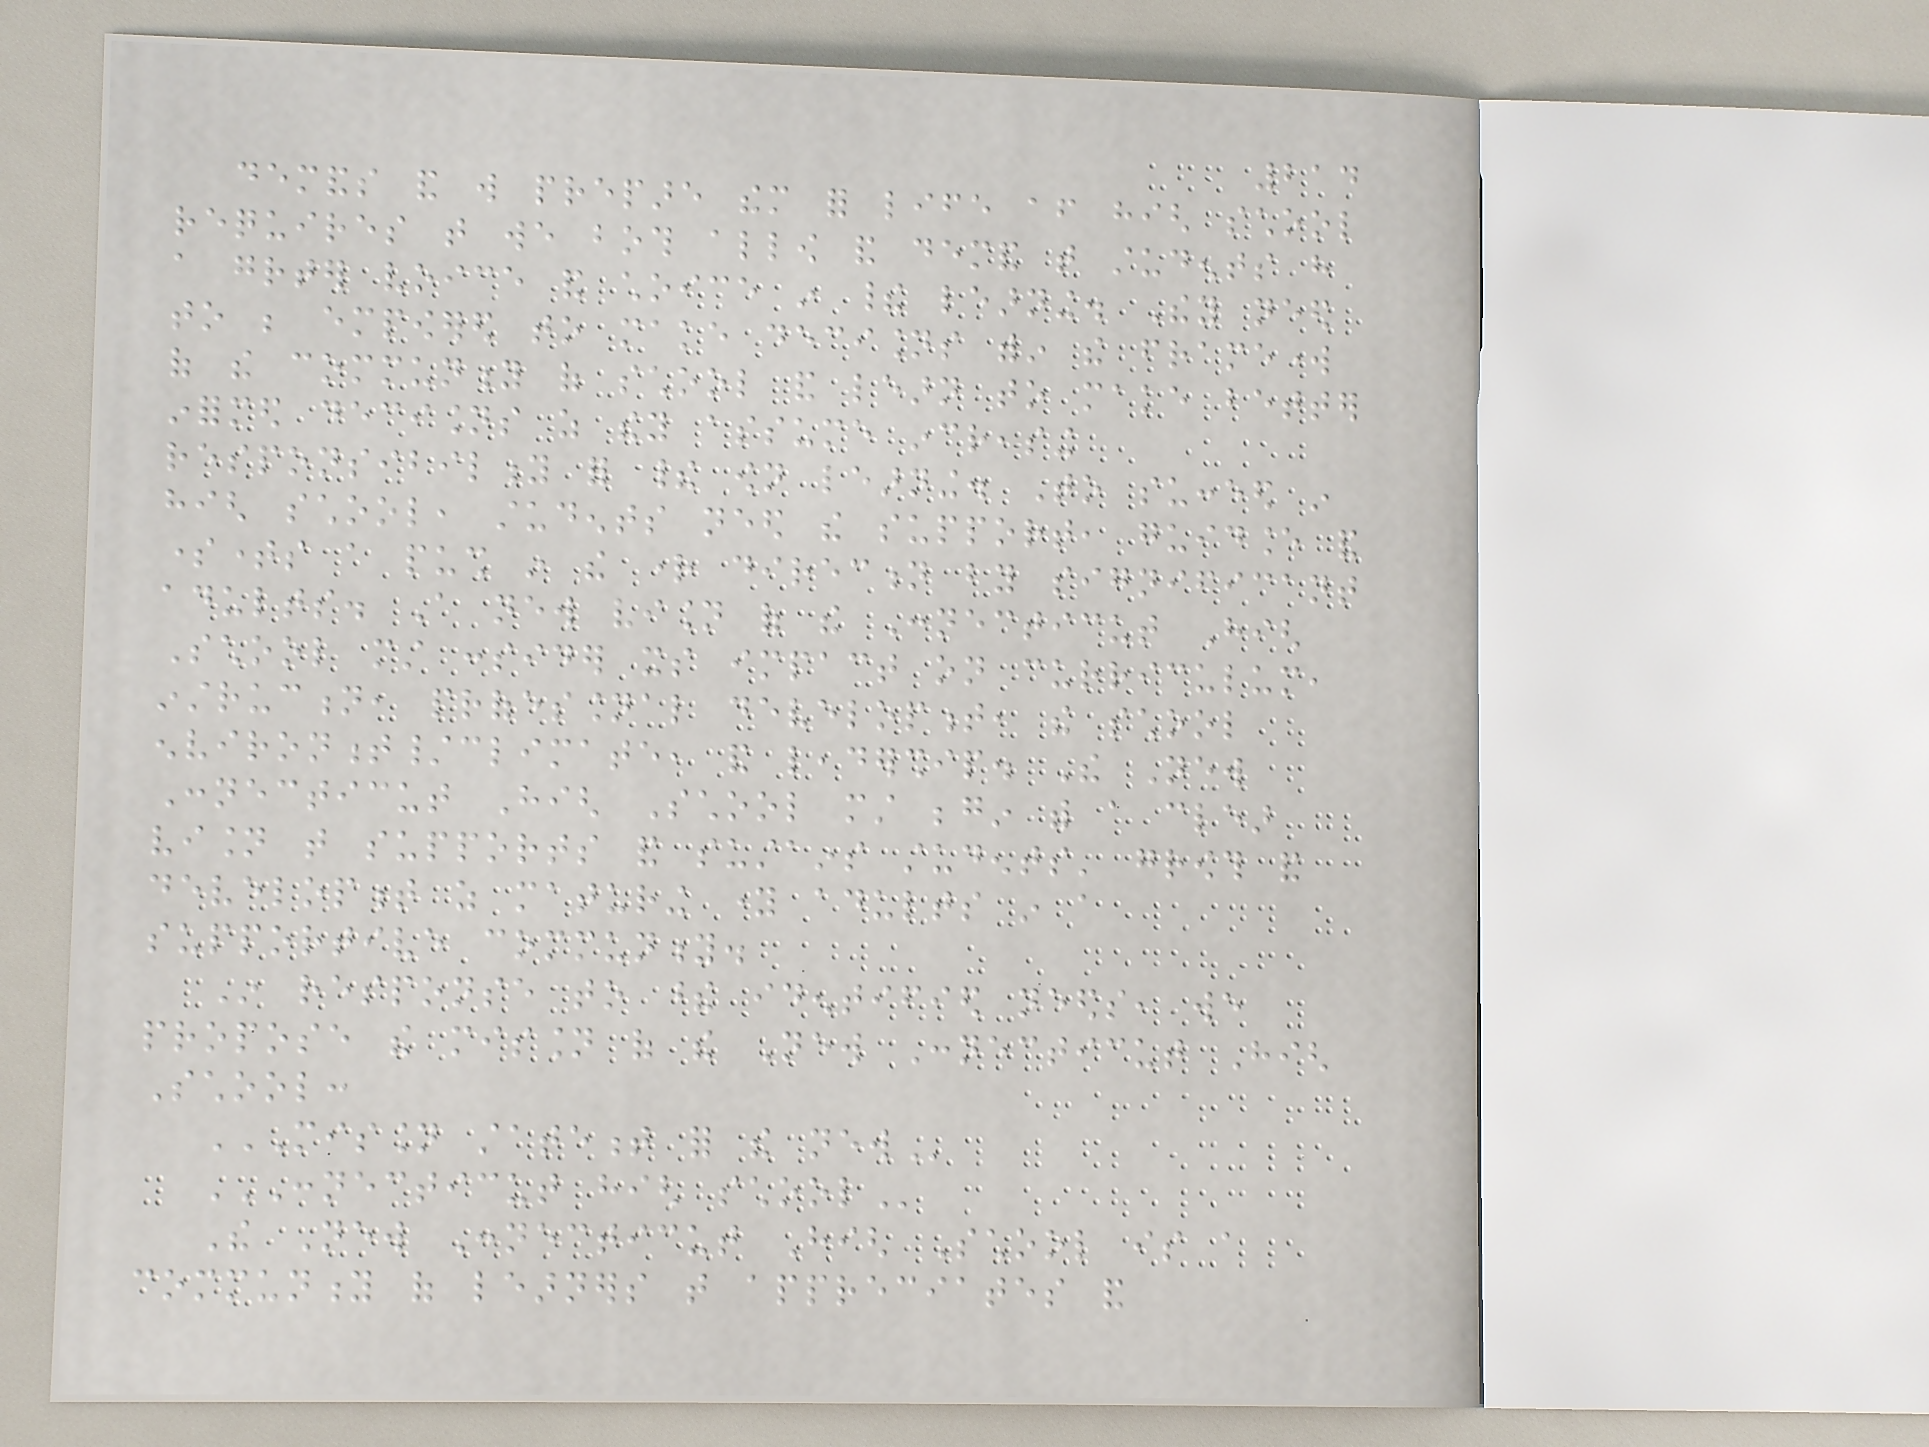214
demands and will prepare them for life after high school
requires that we both allow and demand that students have
a greater voice and choice in their learning. They need
to be empowered to make decisions within the framework
of the community of school and learn to make better
informed decisions as they assume increasing
responsibility for their own learning. To succeed in
high school, students need the support, guidance and
sometimes a push in the right direction by significant
adults. A new vision of the Connecticut High
School must consider its impact on curriculum,
instruction, professional development, the school
environment/climate, and leadership. The New
Connecticut High School must begin with a clear
vision that supports and sustains students' growth and
development as maturing young adults in a
supportive community.
In response to these identified needs, we
propose the mission of the New Connecticut High
School:
MISSION STATEMENT FOR THE NEW
CONNECTICUT HIGH SCHOOL
The New Connecticut High School is a
community of learners that appreciates and
